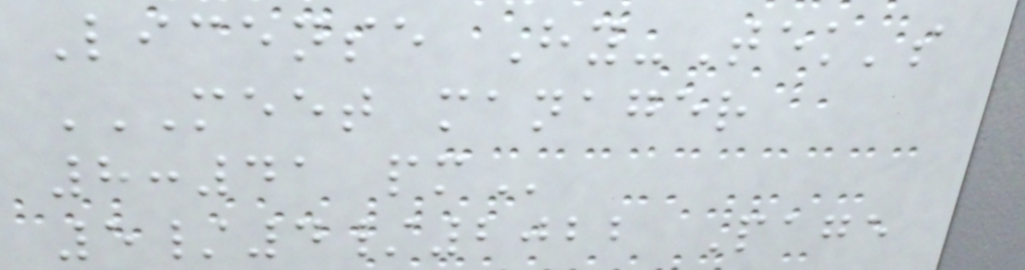License Hy-Tek's
MEET MANAGER
8:41 PM
5/4/2022 Page
